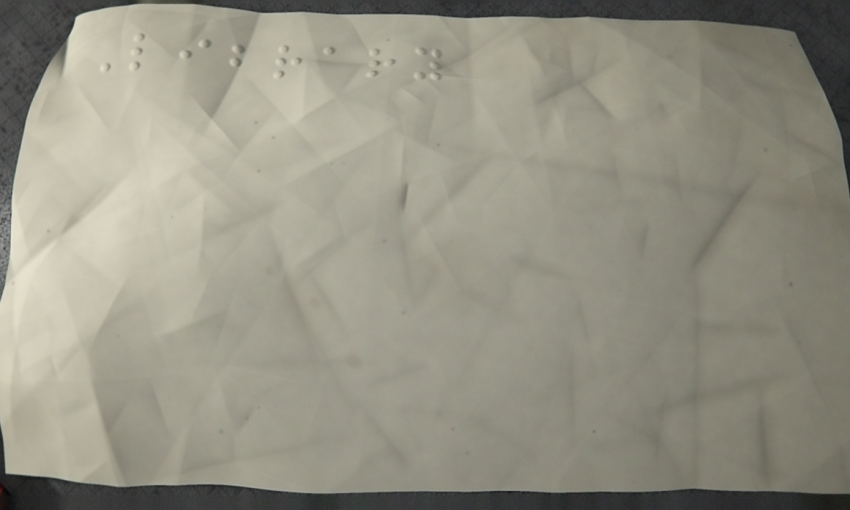Library
